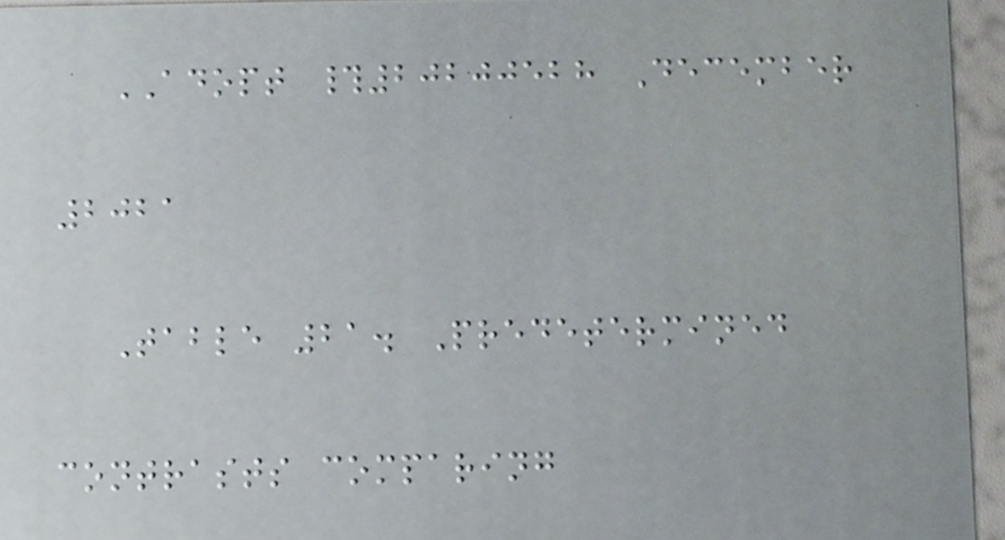ADOPT #20200528 December
2021
Table 21. Predetermined
contrasts comparing
